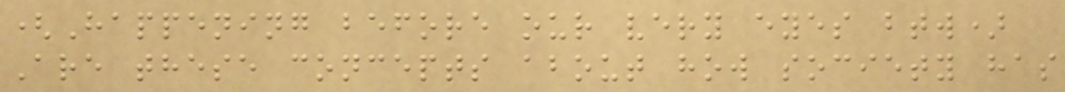(Happening before our very eyes btw)
Are these concepts about how society has
